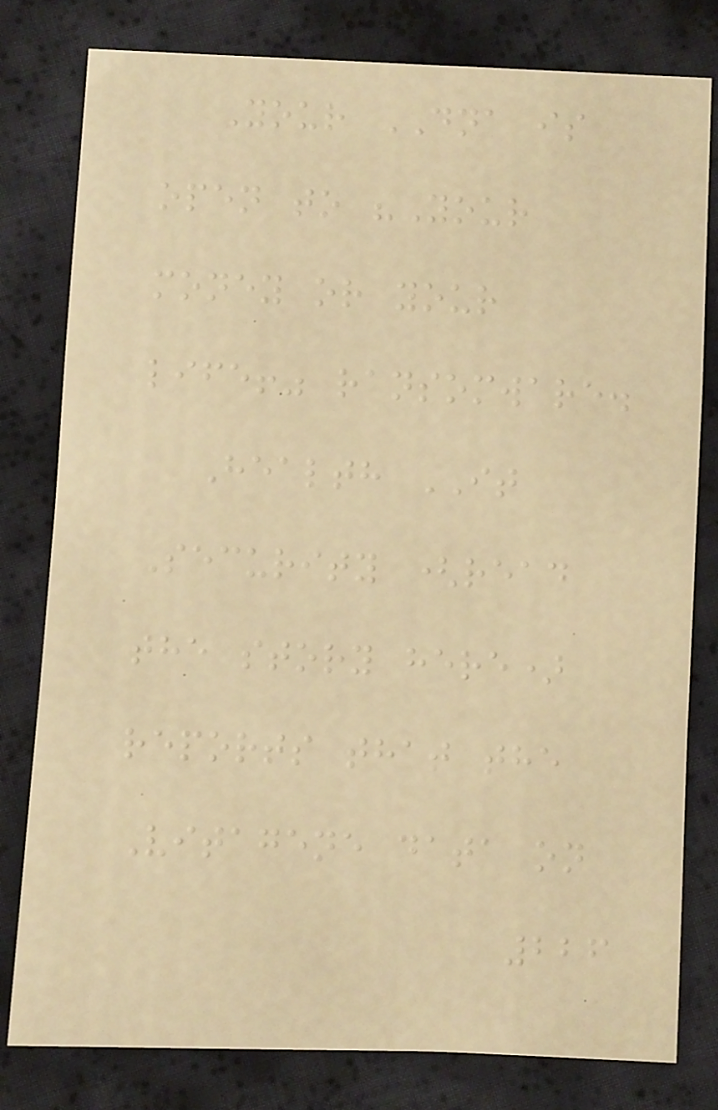Your DNA is
open to "Your
money or your
life!" ransomware.
Health IT
Security (read
the story here)
reports that the
Vitagene data on
226
